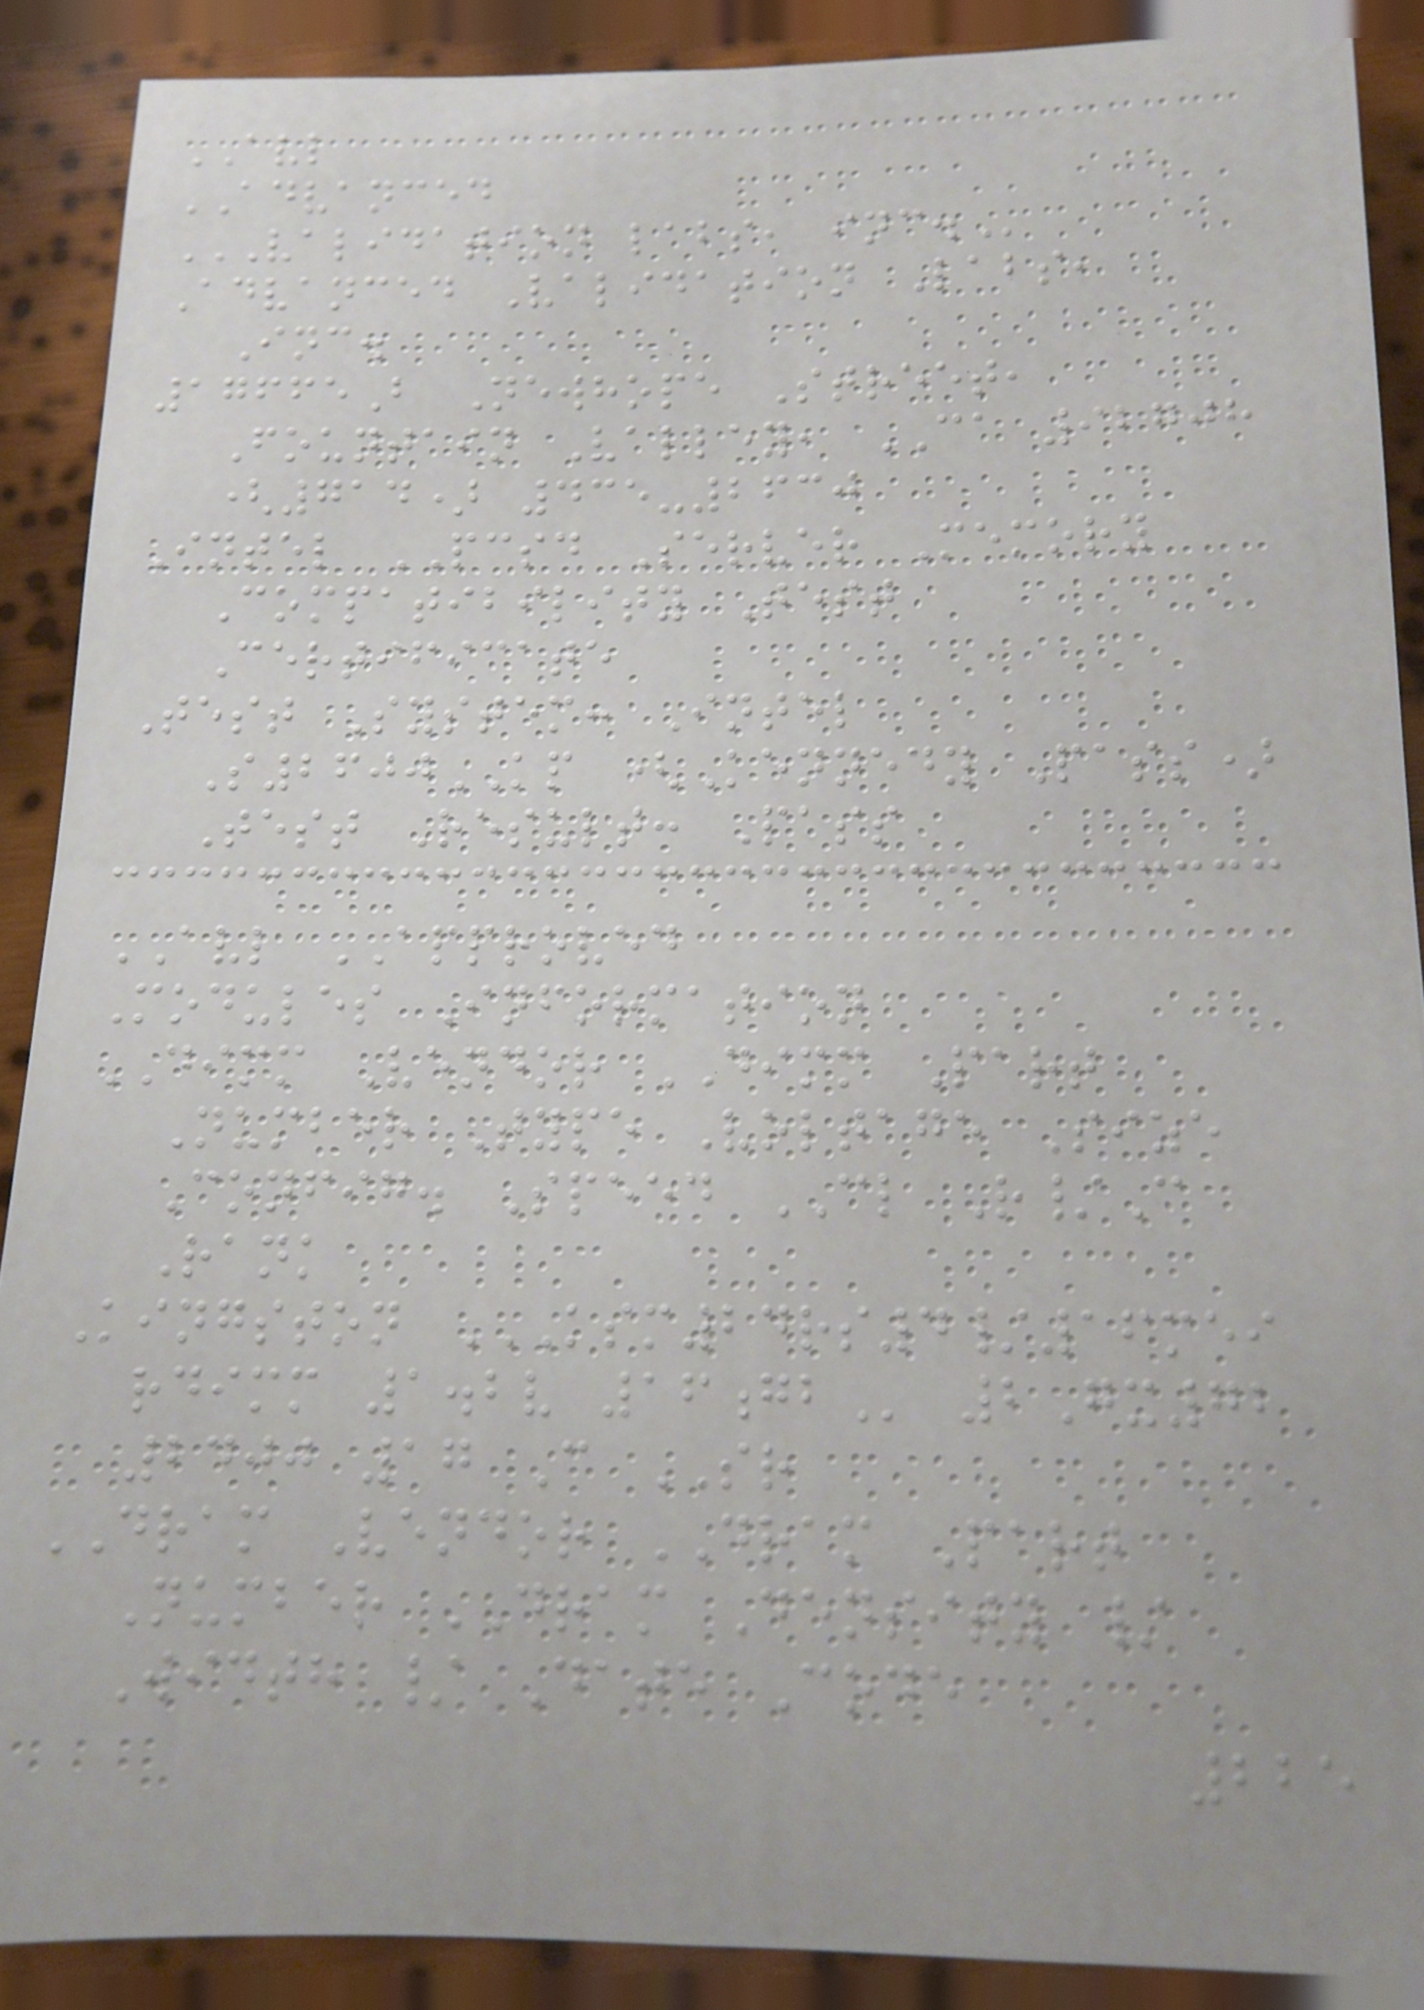AVL
ADVANCED
VALIDATION LABS, INC.
Advanced Validation Labs,
Inc.
17665B Newhope Street,
Fountain Valley, CA 92708
(714) 435-2630
Intel PCSD Server Memory
Compatibility Test
Certificate
Test System: Intel
S2600KP (Kennedy Pass)
Test Result: Pass
AVL APPROVED
Modules Information
DIMM Vendor DIMM Part
Number Type Voltage Size
Config. Speed CL R/C
Rank
Kingston KSM24RS4/16MEI
RDIMM 1.2V 16GB 2Gx72
2400 17 C SR
DRAM Vendor DRAM Part
Number DRAM Density /
Width / Date Code
225
